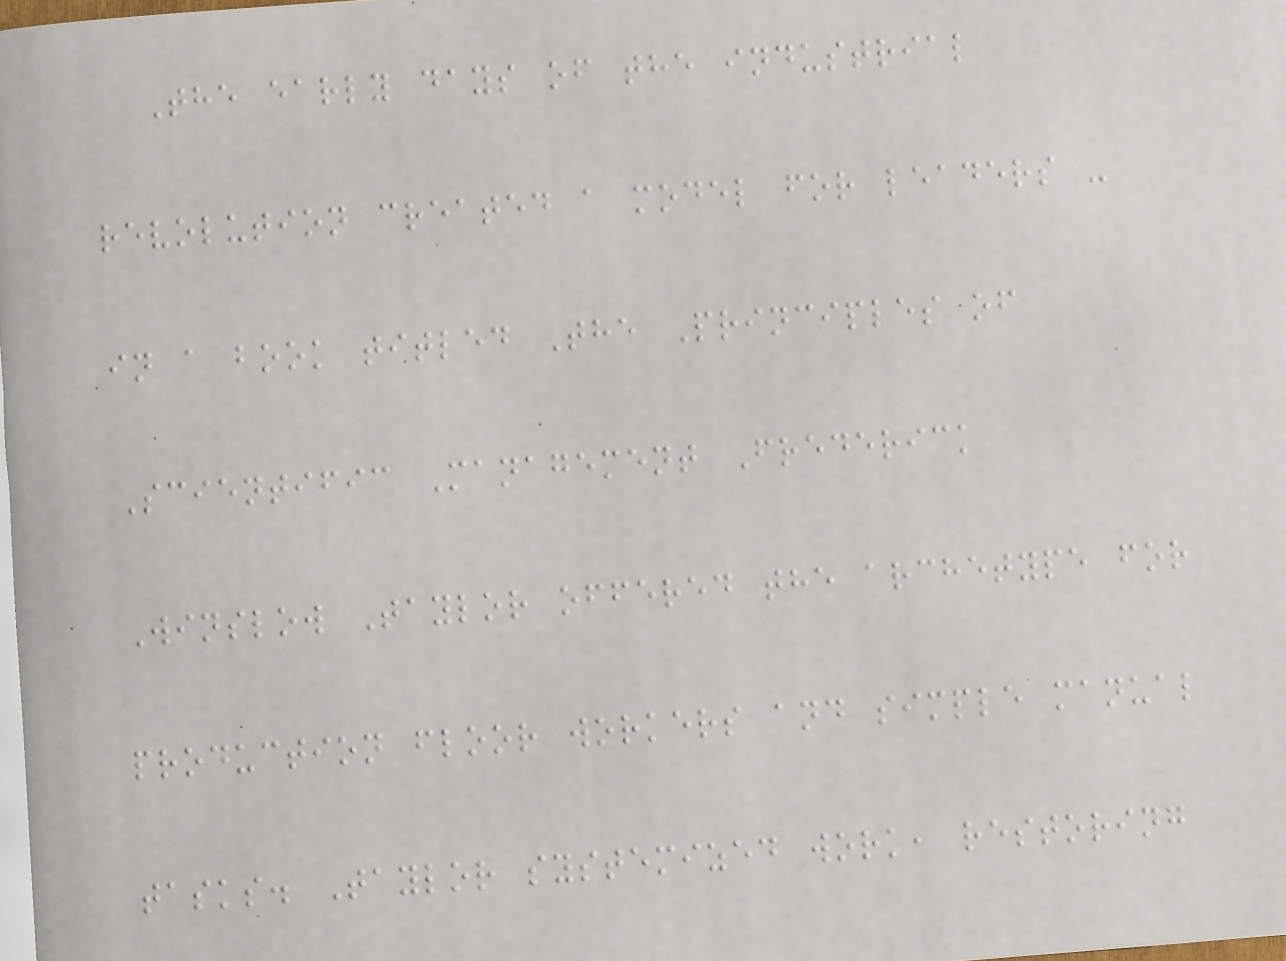The early days of the industrial
revolution created a model for leaders -
in a book titled The Principles of
Scientific Management Frederick
Winslow Taylor offered the archetype for
production floor workers and simple manual
tasks. Taylor systemized work, restoring
